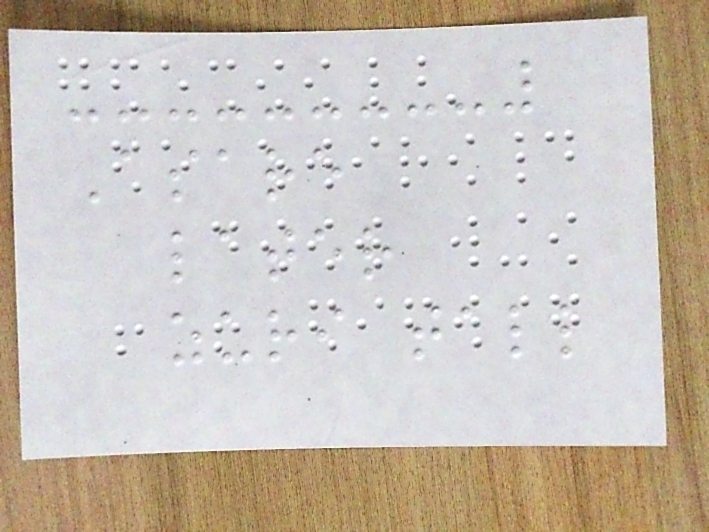Asare
later
zuri tall
